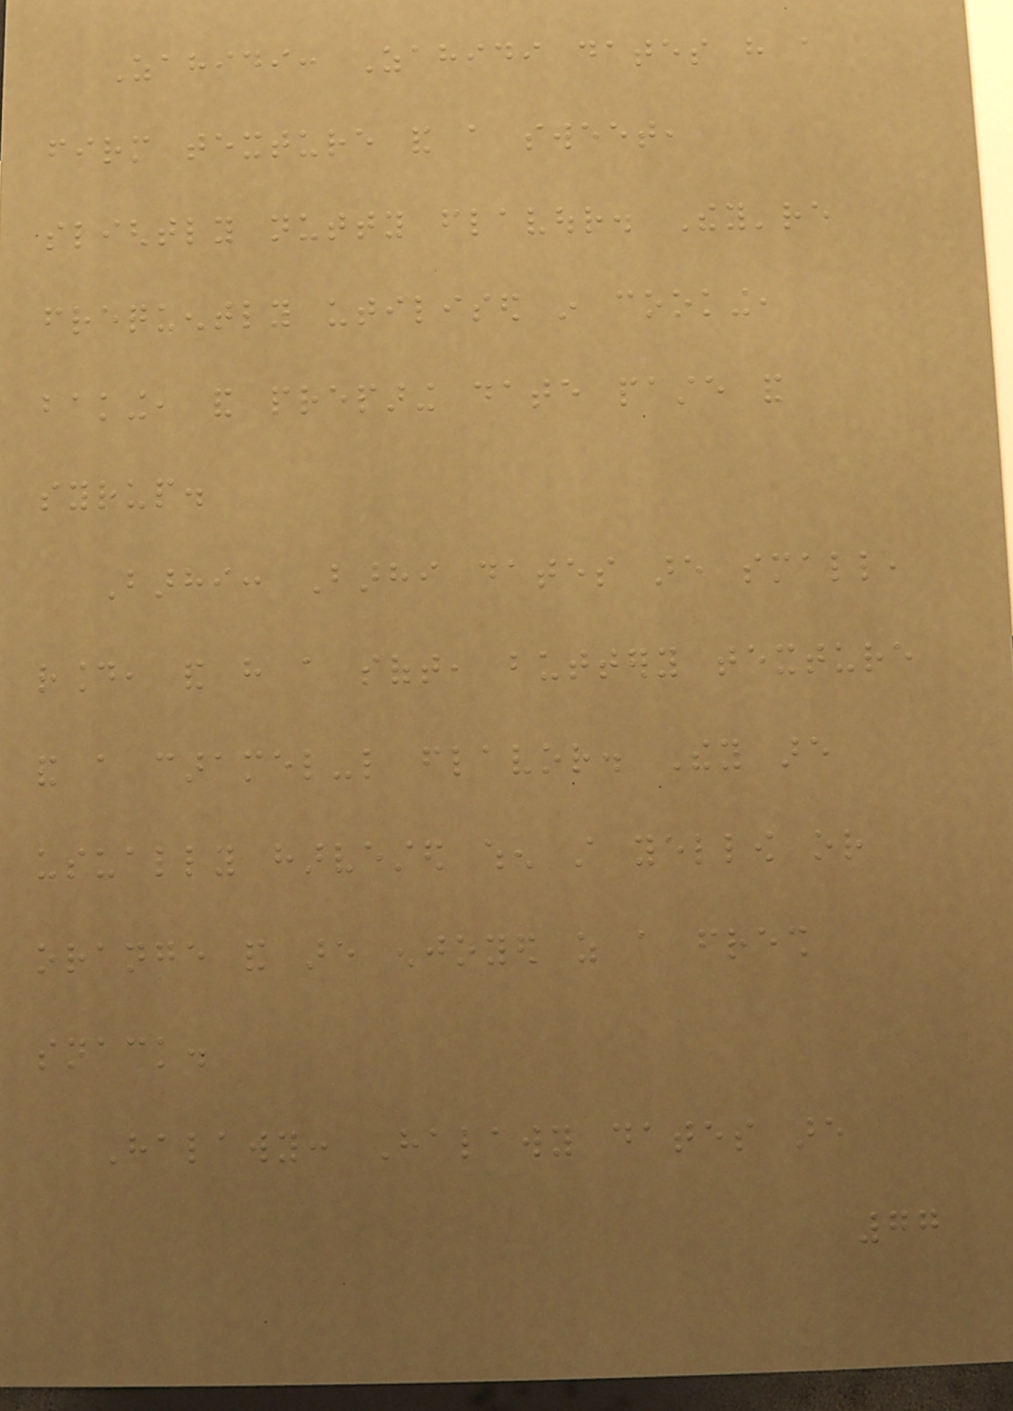Zahidi: Zahidi dates have a
firm texture and a sweet,
slightly nutty flavour. They're
frequently utilised in cooking,
baking, and preparing date paste and
syrup.
Barhi: Barhi dates are small,
round, and have a soft, buttery texture
and a caramel-like flavor. They are
usually harvested when still yellow or
orange and are enjoyed as a fresh
snack.
Halawy: Halawy dates are
77
